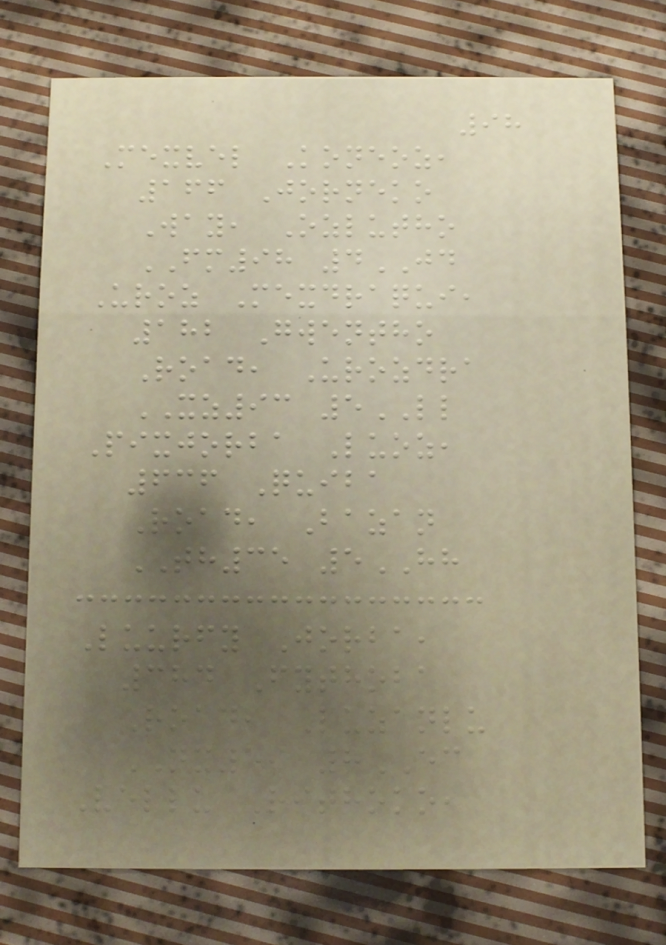98
Mexvel Koneoz,
166 Jorneko
Way, Ozlutho
FM98 4JD
Uroz Mexdraqui,
182 Gwentho
Road, Urozdra
XZ93 5LL
Pixjorba Luoz,
636 Quiba
Road, Bazan
TH35 5HH
Luurfy Jorba,
384 Fythoba
Road, Luzanlu
NX59 8EC
Vellu Rithoko,
